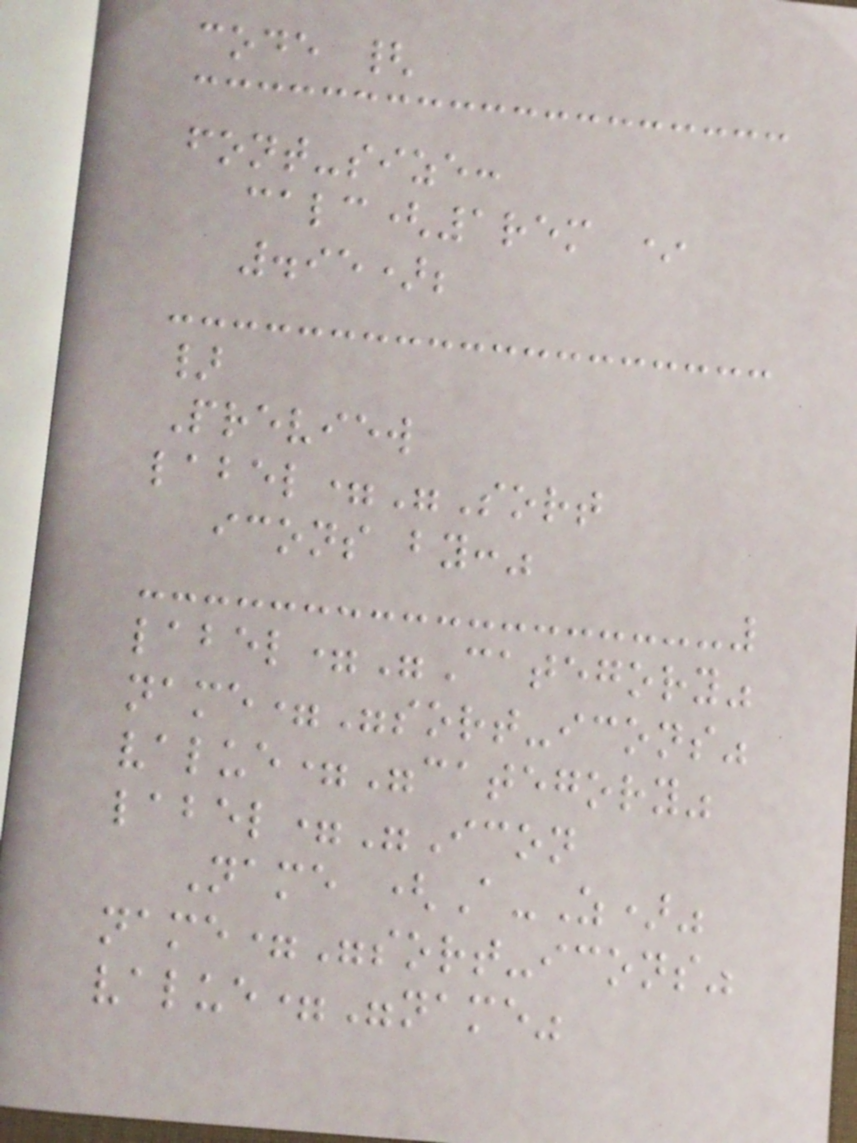code {
font-size:
calc(1rem *
.95);
}
Preview
label="Sort
icons by:"
label="Category"
name="sort-icons"
value="category"
label="Icon
Name (A-Z)"
name="sort-icons"
value="name"
